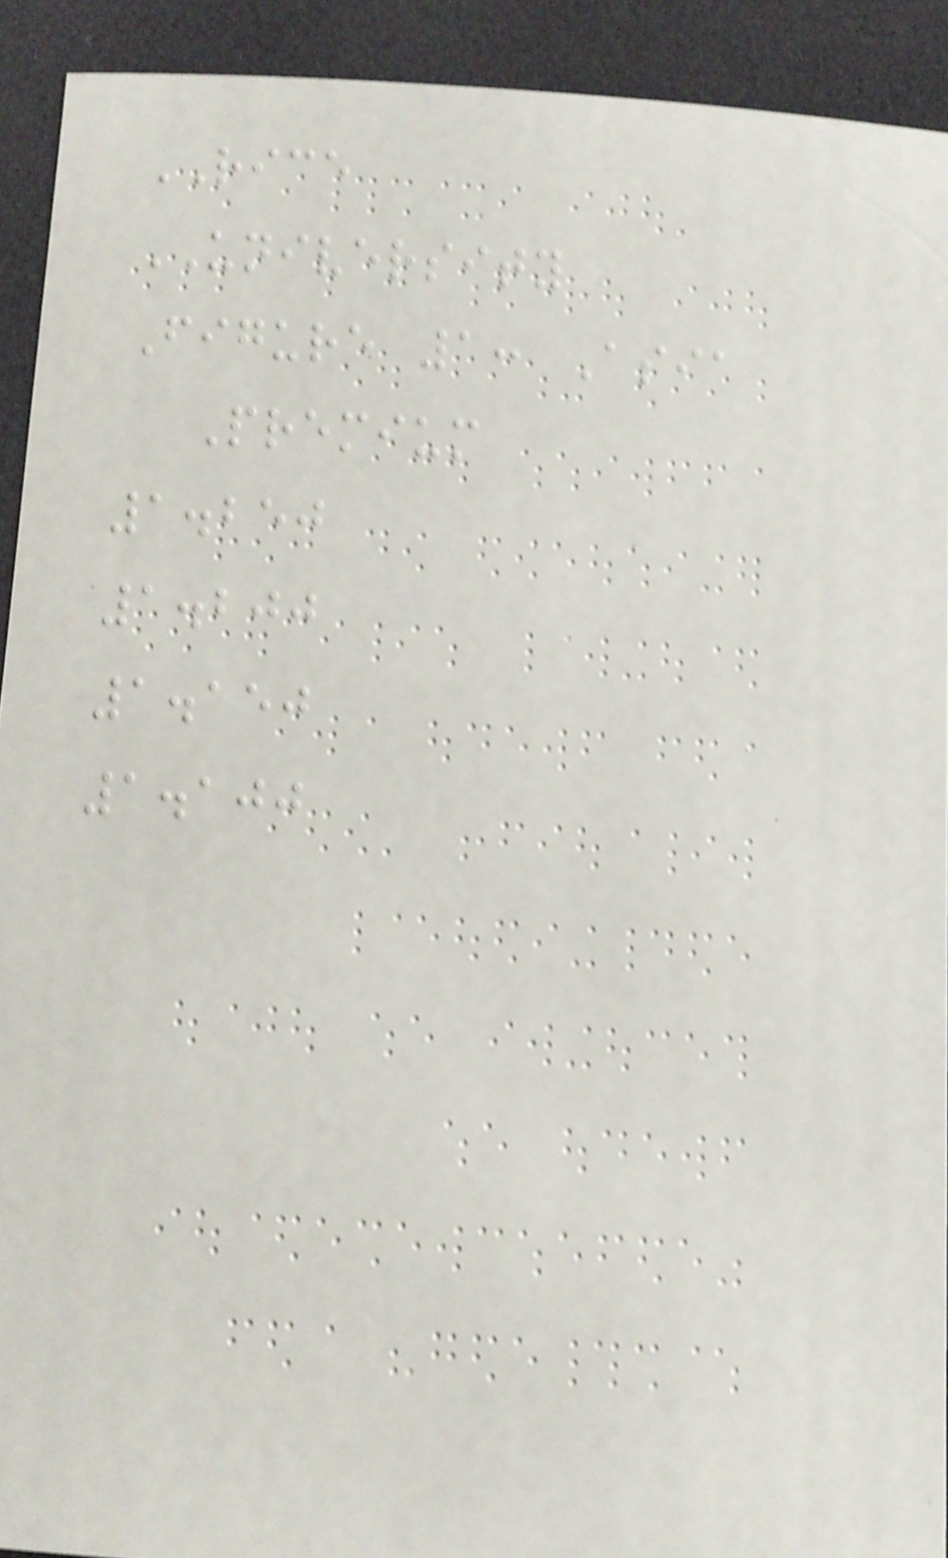RICE
UNIVERSITY
Figure 1: Asia
Premium
1.250
1.200
1.150
1.100
